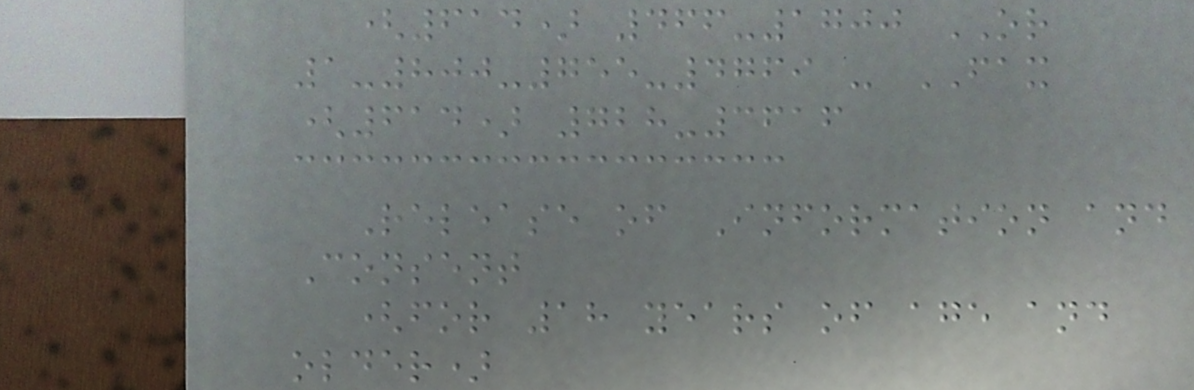(614) 466-1700 OR
1-800-755-4769 - FAX
(614) 728-3616
Release of Information and
Consent
(for 18 years of age and
older)
